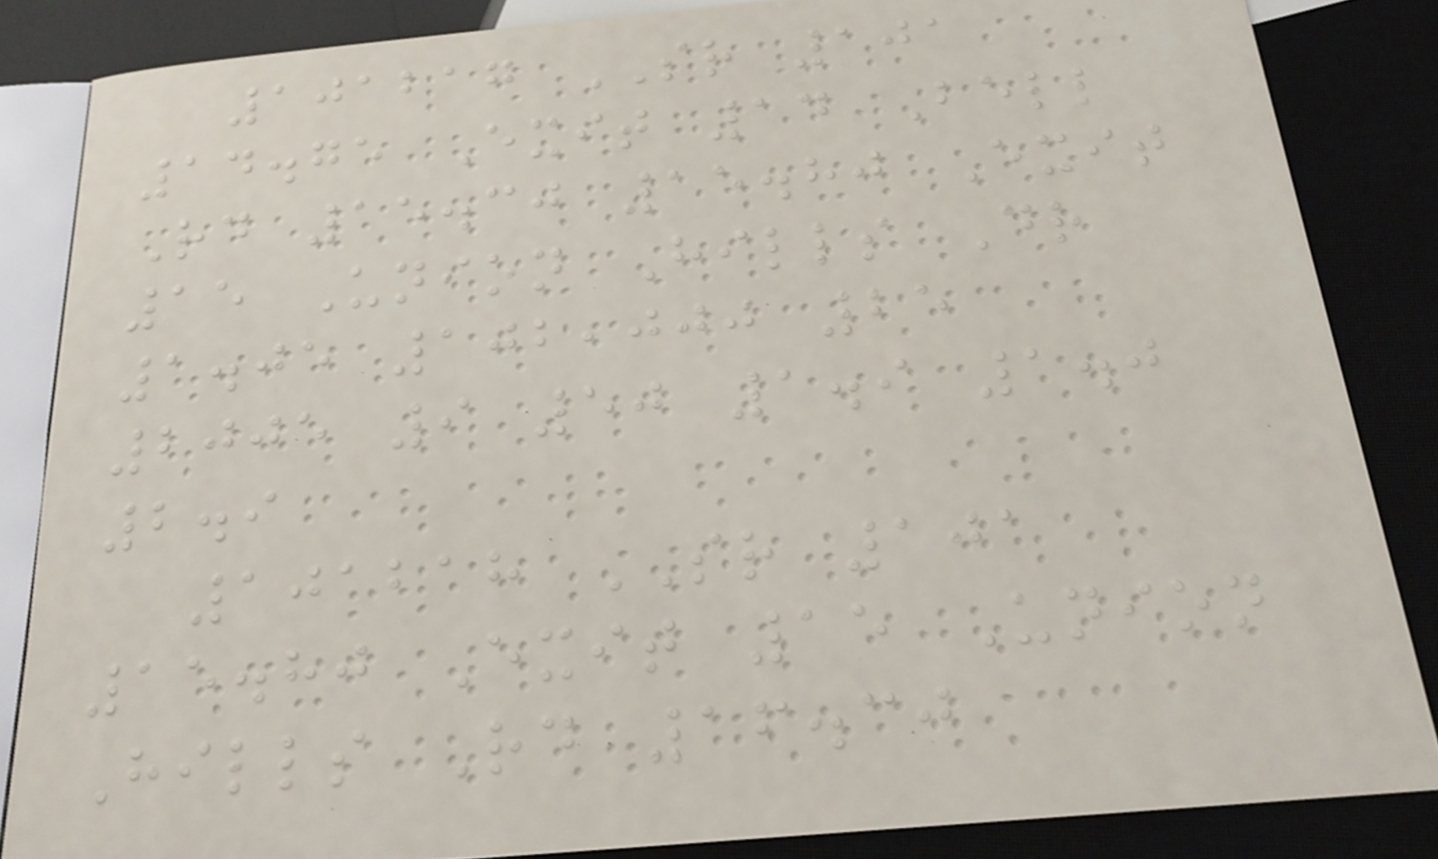101217 SR 101
14.75 Exit 14 Bell
Rd 15.30 15.80 Exit
15 Union Hills Dr
1.05 102,000 25
2005 9 50 1.9 1.0
2.9
101218 SR 101
15.80 Exit 15 Union
Hills Rd 16.30
